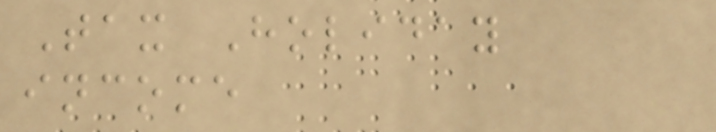Tax Holiday
income
